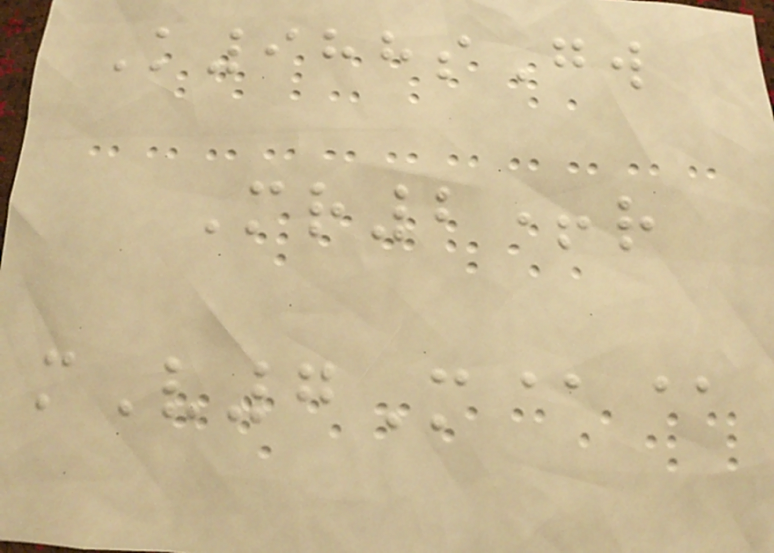K988sGw
Mr2+r
mV7M@@
